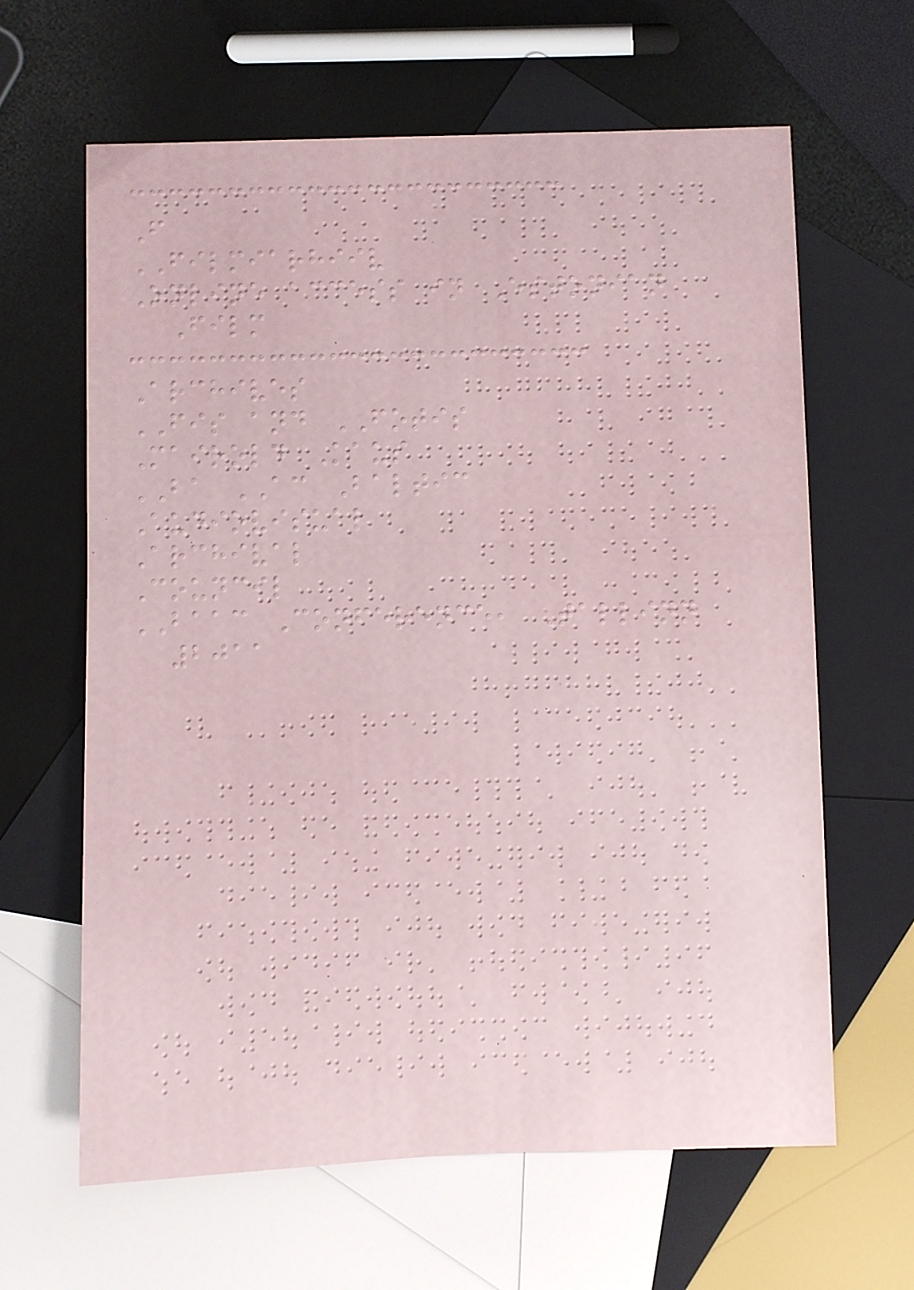F
FILMIARHIIV
Online access in Estonian
Film
Archives
FIS and FOTIS
Mairold Kaus
BA AC Baltic
Audiovisual
Archival
Council
BAAC Conference, Tallinn
2011
